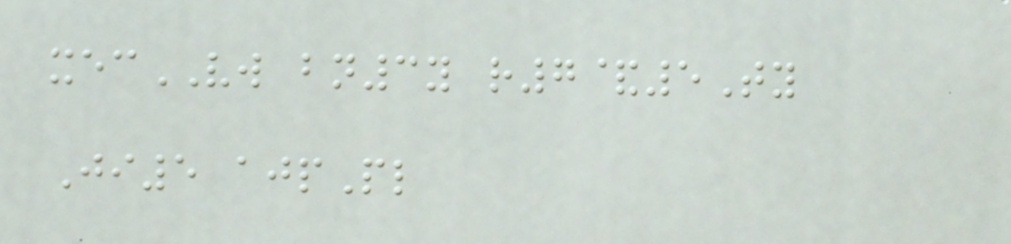xecVW bn3y r7&5Ty
Ji5 ajpPl
